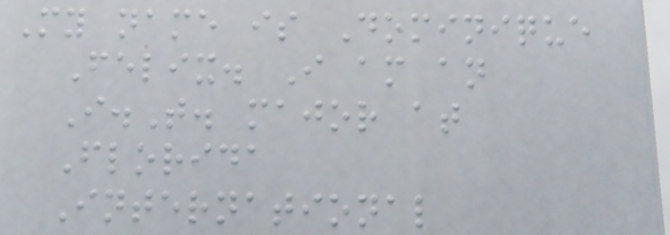My name is Dominique
Felix. I am an
I.T. major at
Florida
International
